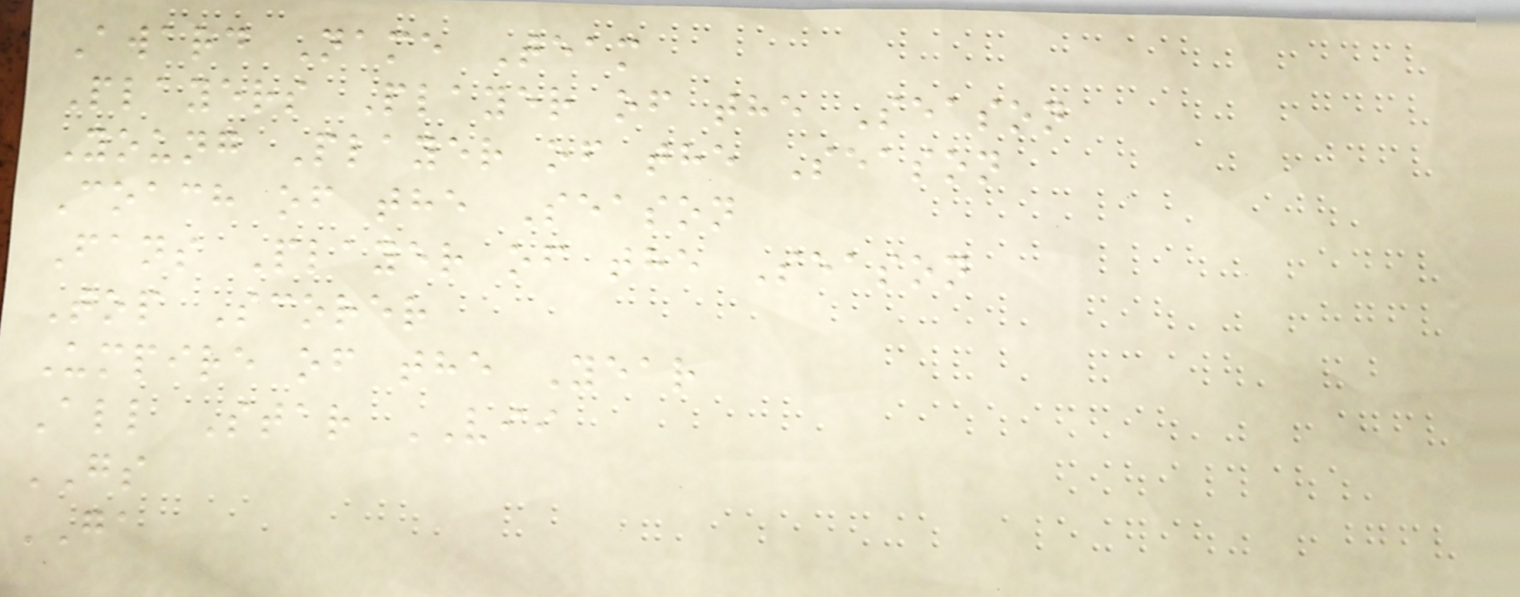Award Name Team
Players Player of the Season
Young Player of the Season
Coach of the Season
Fans Player of the Season
Top Scorer
Umpire of the Year
All Star VII
GS
GA
